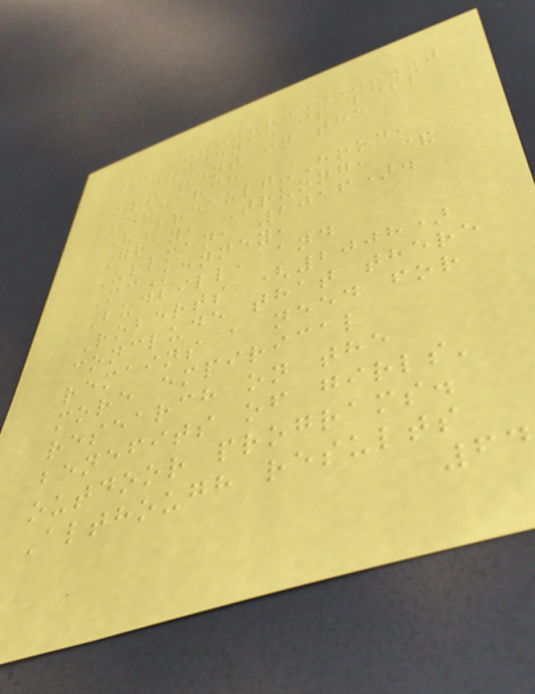evidence is less
apparent in the
research
(Breault-Hood,
Gray, Truong, &
Ullman, 2016).
McKenney,
Budbill, and
Roberts (2008)
conclude that there
remains a need for
more empirical
research on the
benefits of girls'
outdoor programs.
Although results
64
